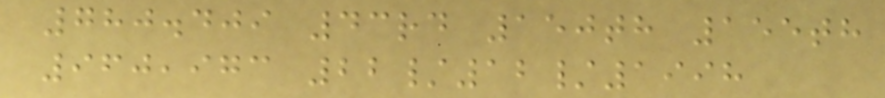780.409 43rd 150th 155th
960,973 22/12/1998
